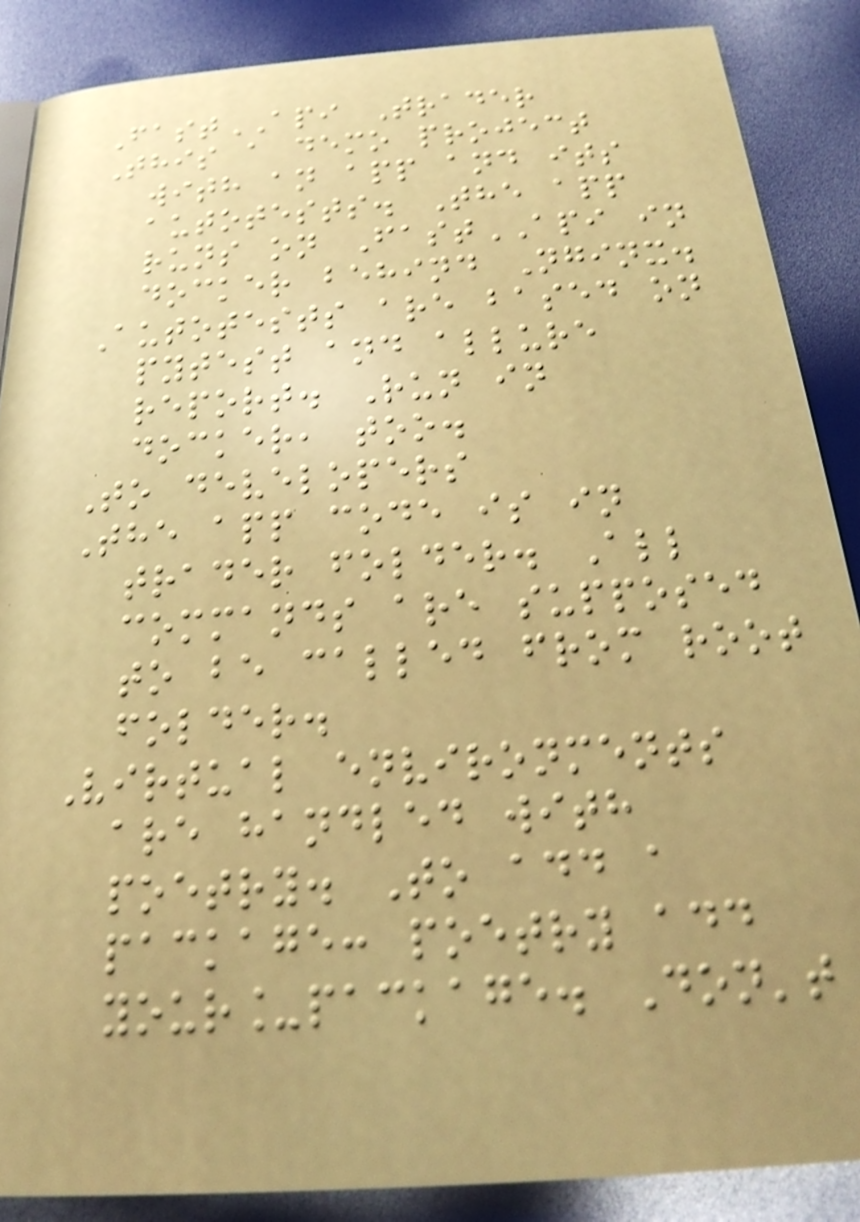FastAPI Trader
This a demo project
with an app and its
autotests. The app
runs on FastAPI in
docker behind Nginx.
Autotests are based on
pytest and allure
report. Run in
docker, too.
To developers
The app code is in
trader folder. All
commands are supposed
to be called from root
folder.
Virtual environments
are handled with
poetry. To add a
package: poetry add
your_package. Don't
